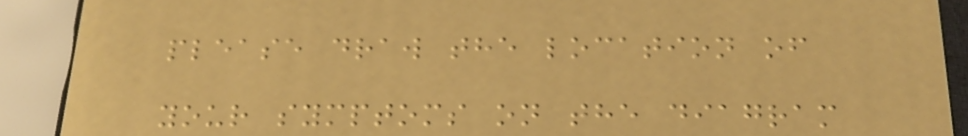please draw the location of
your symptoms on the diagram
